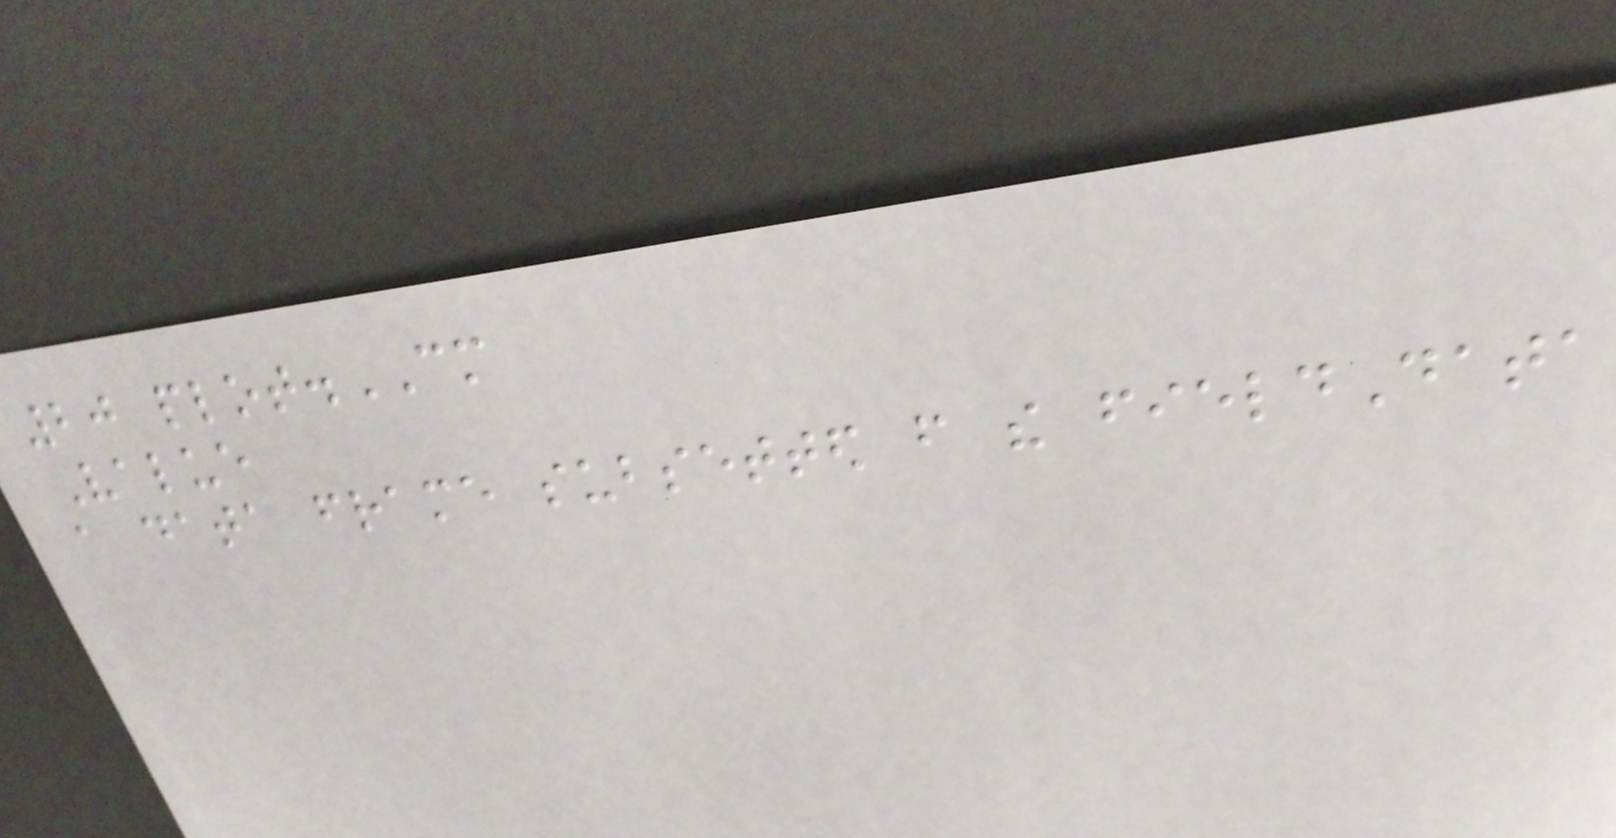20 plot.CM
Value
a data frame subsetted from the fieldData
